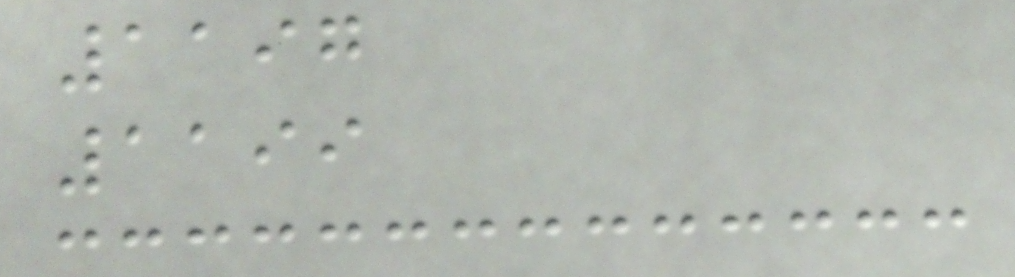1197
1199
